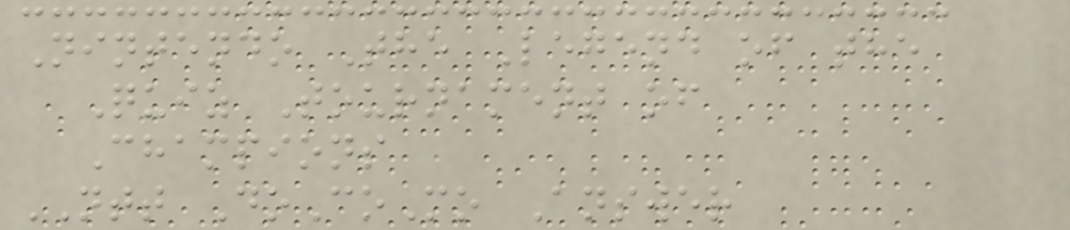Nintendo The Legend of the
Quiz Tournament of
Champions
NTT DoCoMo Answer
